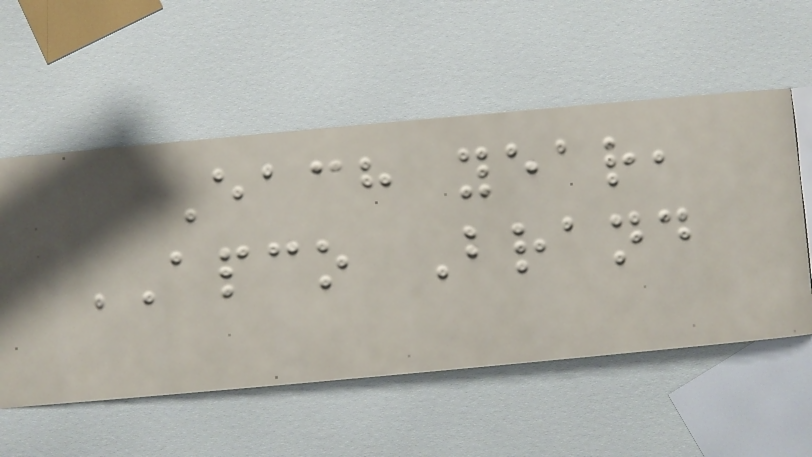Each year,
APCO Brand
